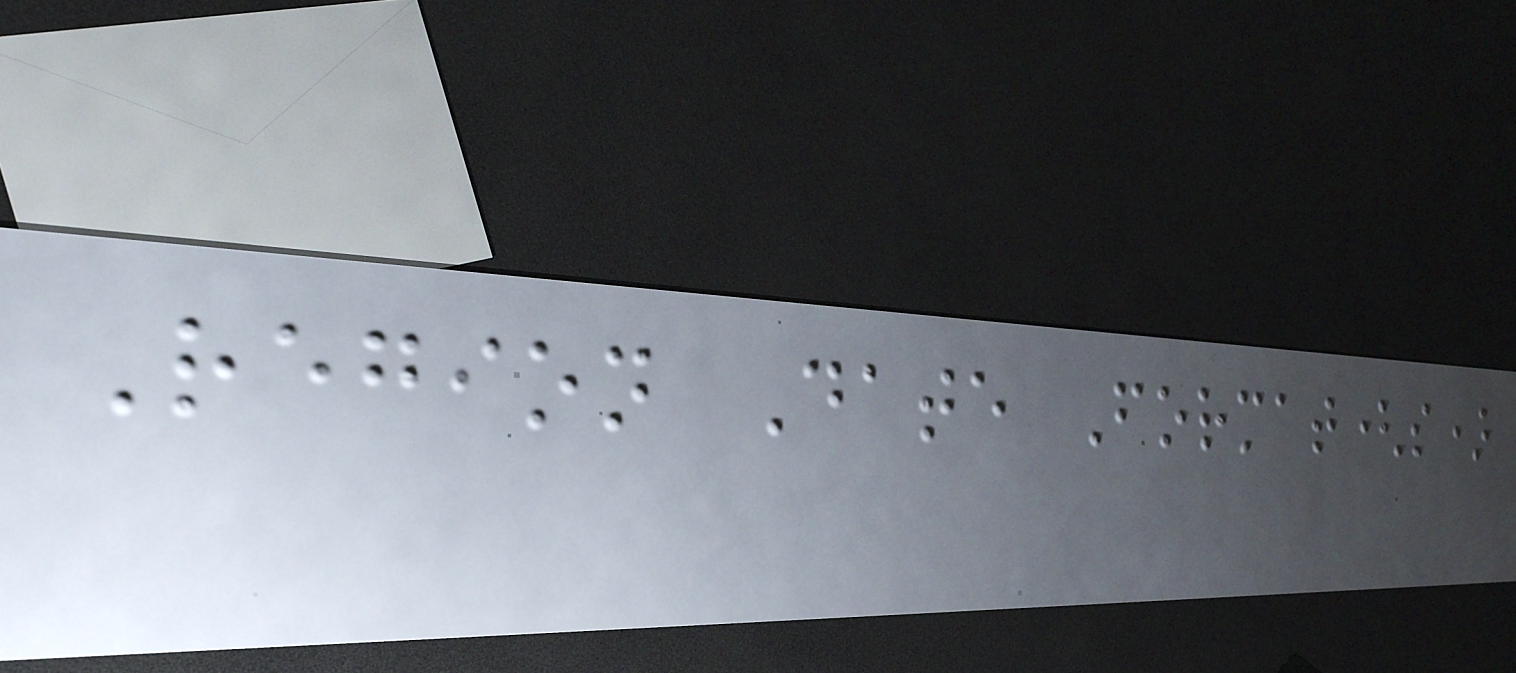Region Date Format(s)
